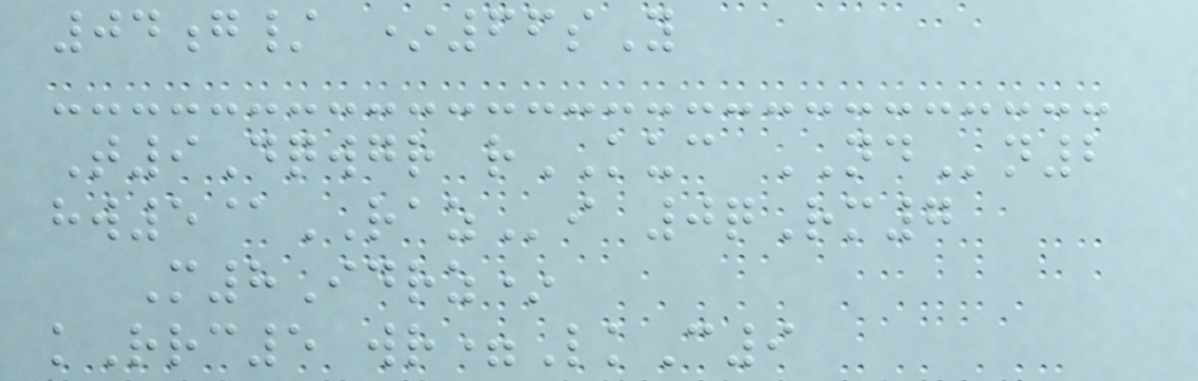04g/ *66sY
T9Dqwgr rKUC NDn2
hw5@RAZi 0qRm7
M8Idrz*
kRrc5 wr=LkC9
